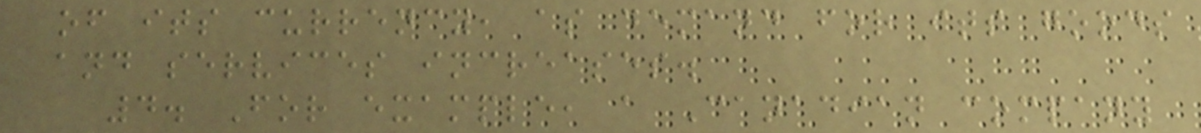of its currency, as demand for its goods
and services increases.
4. For example, a Canadian company
